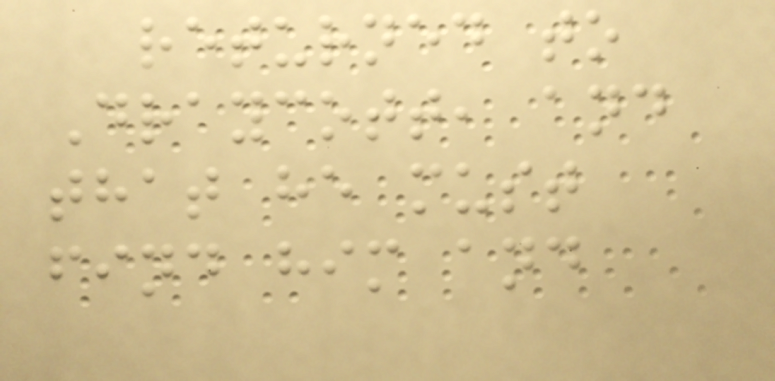returned to
Draycott, and
that he must
find him and
